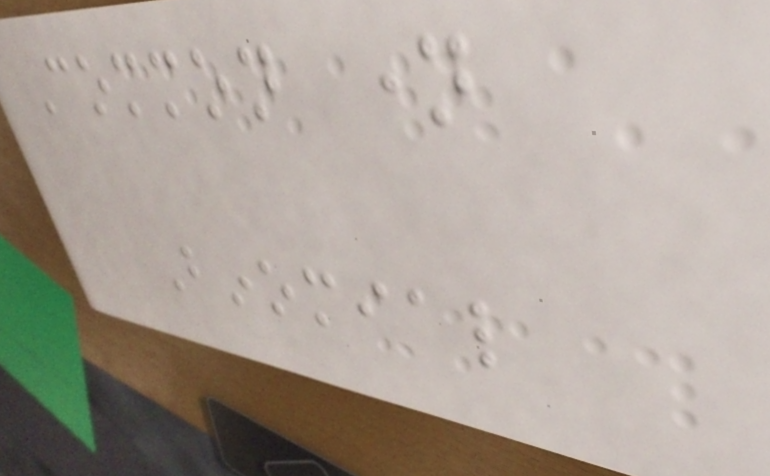Common name
Binomial
